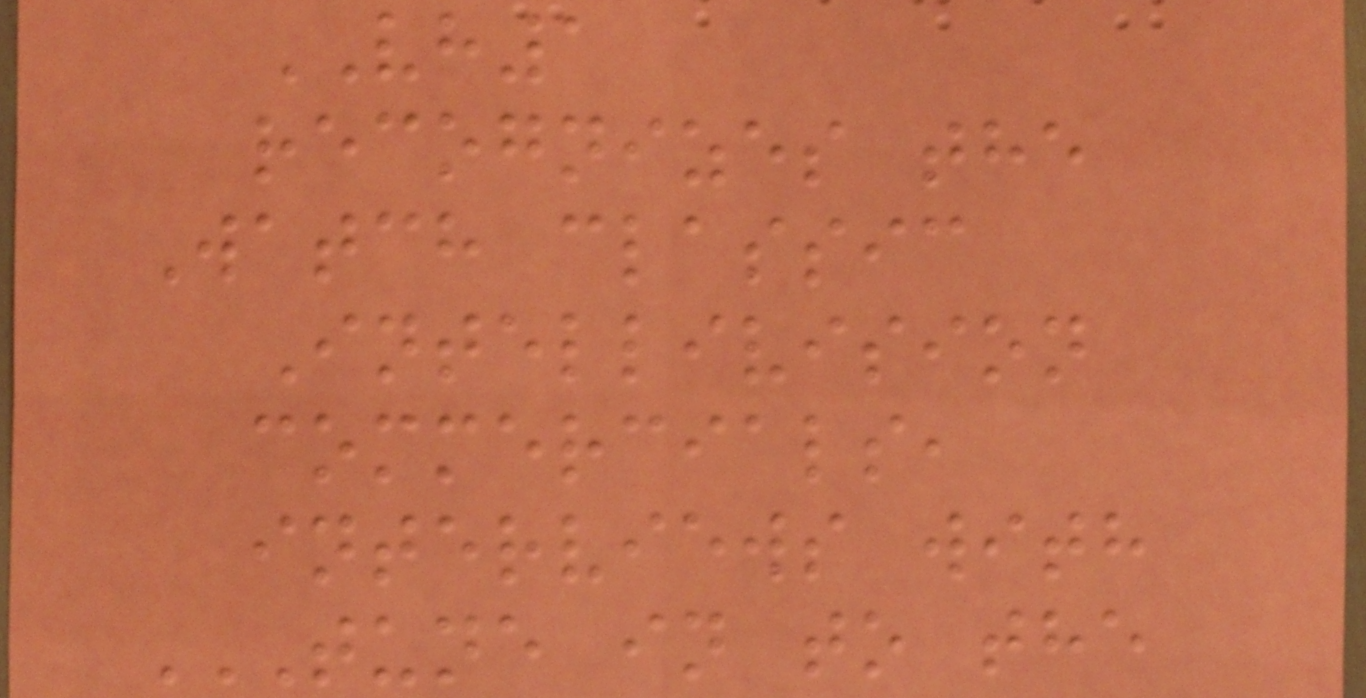VH1
recognizes the
Watch classic
Intellivision
commercials,
interviews with
TUNE IN TO THE
